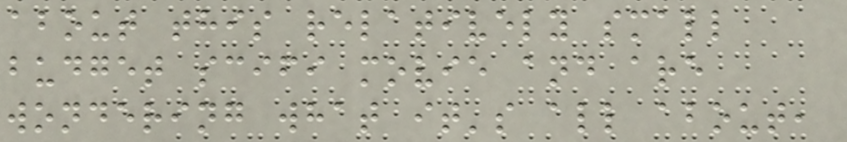about this relatively small
budget scifi movie and are
wondering what it's all about,
